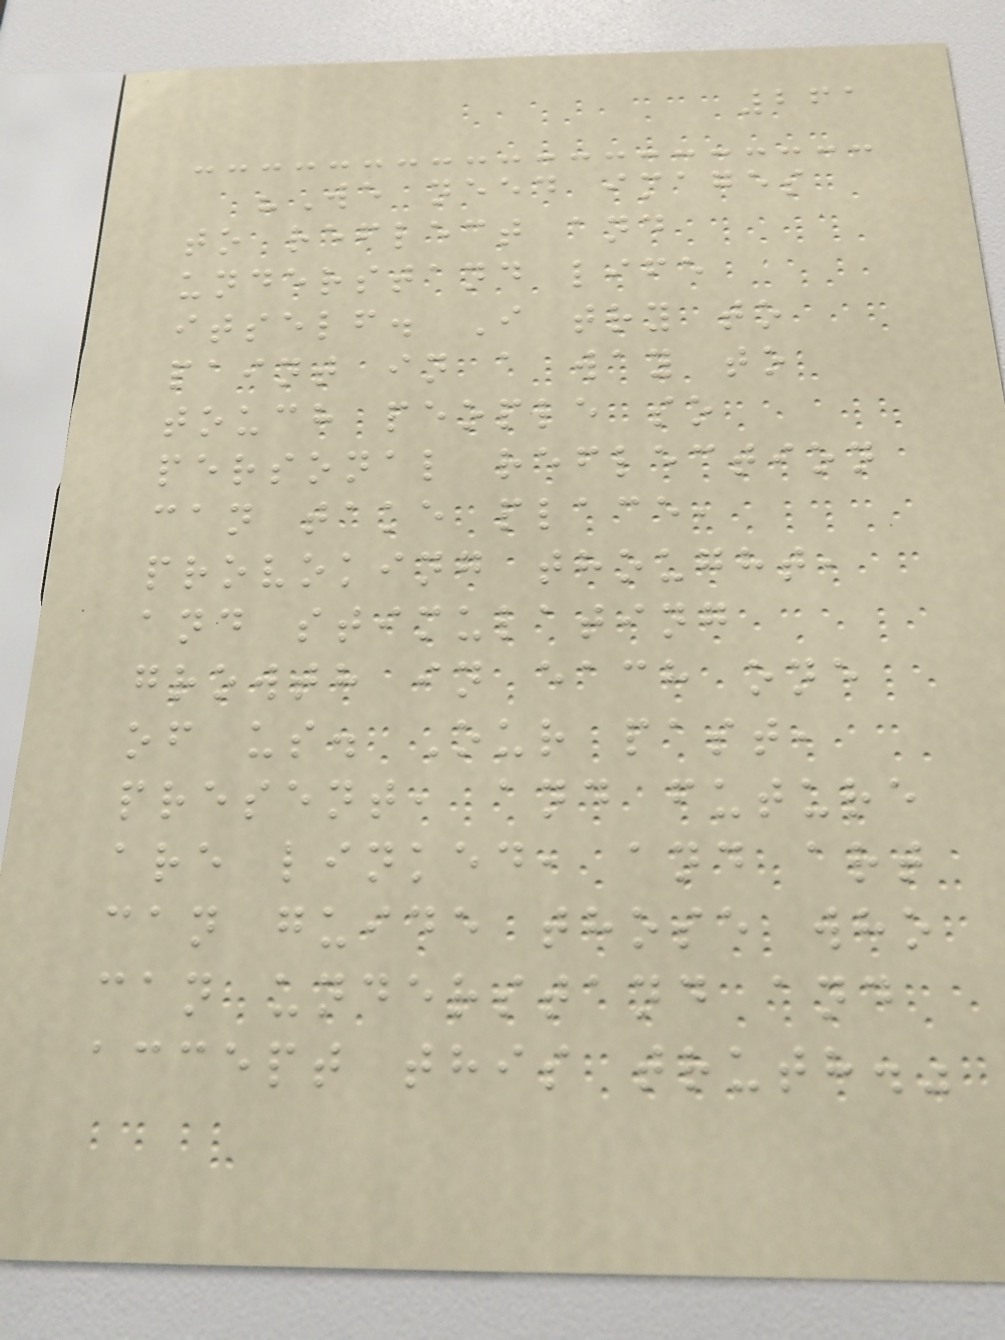261
"We need images
to reflect and
understand life
itself. I try to
paint in a way to
touch people so
personal reflection
can take place,
provoking thought,
and stimulating
growth in each one
of us. Our past,
present, and future
are linked, and art
can guide those who
can understand and
accept this truth."
